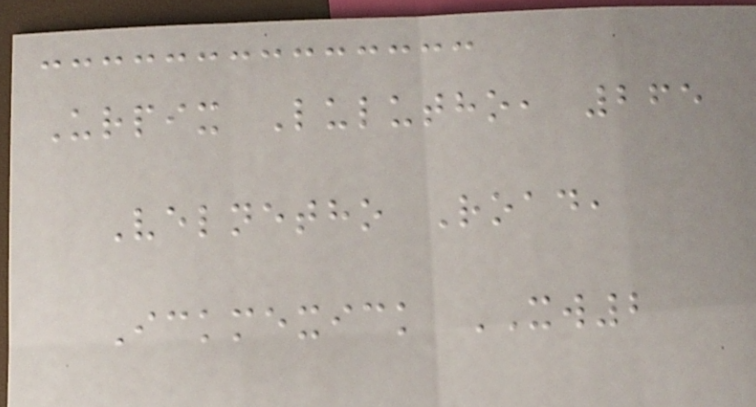Urpix Lulutho, 265
Velnetho Road,
Ickmexick XW2
